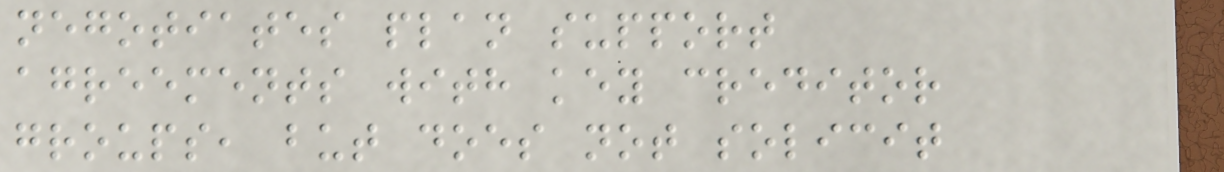negotiates plan support
agreements with key creditor
groups, but does not solicit
